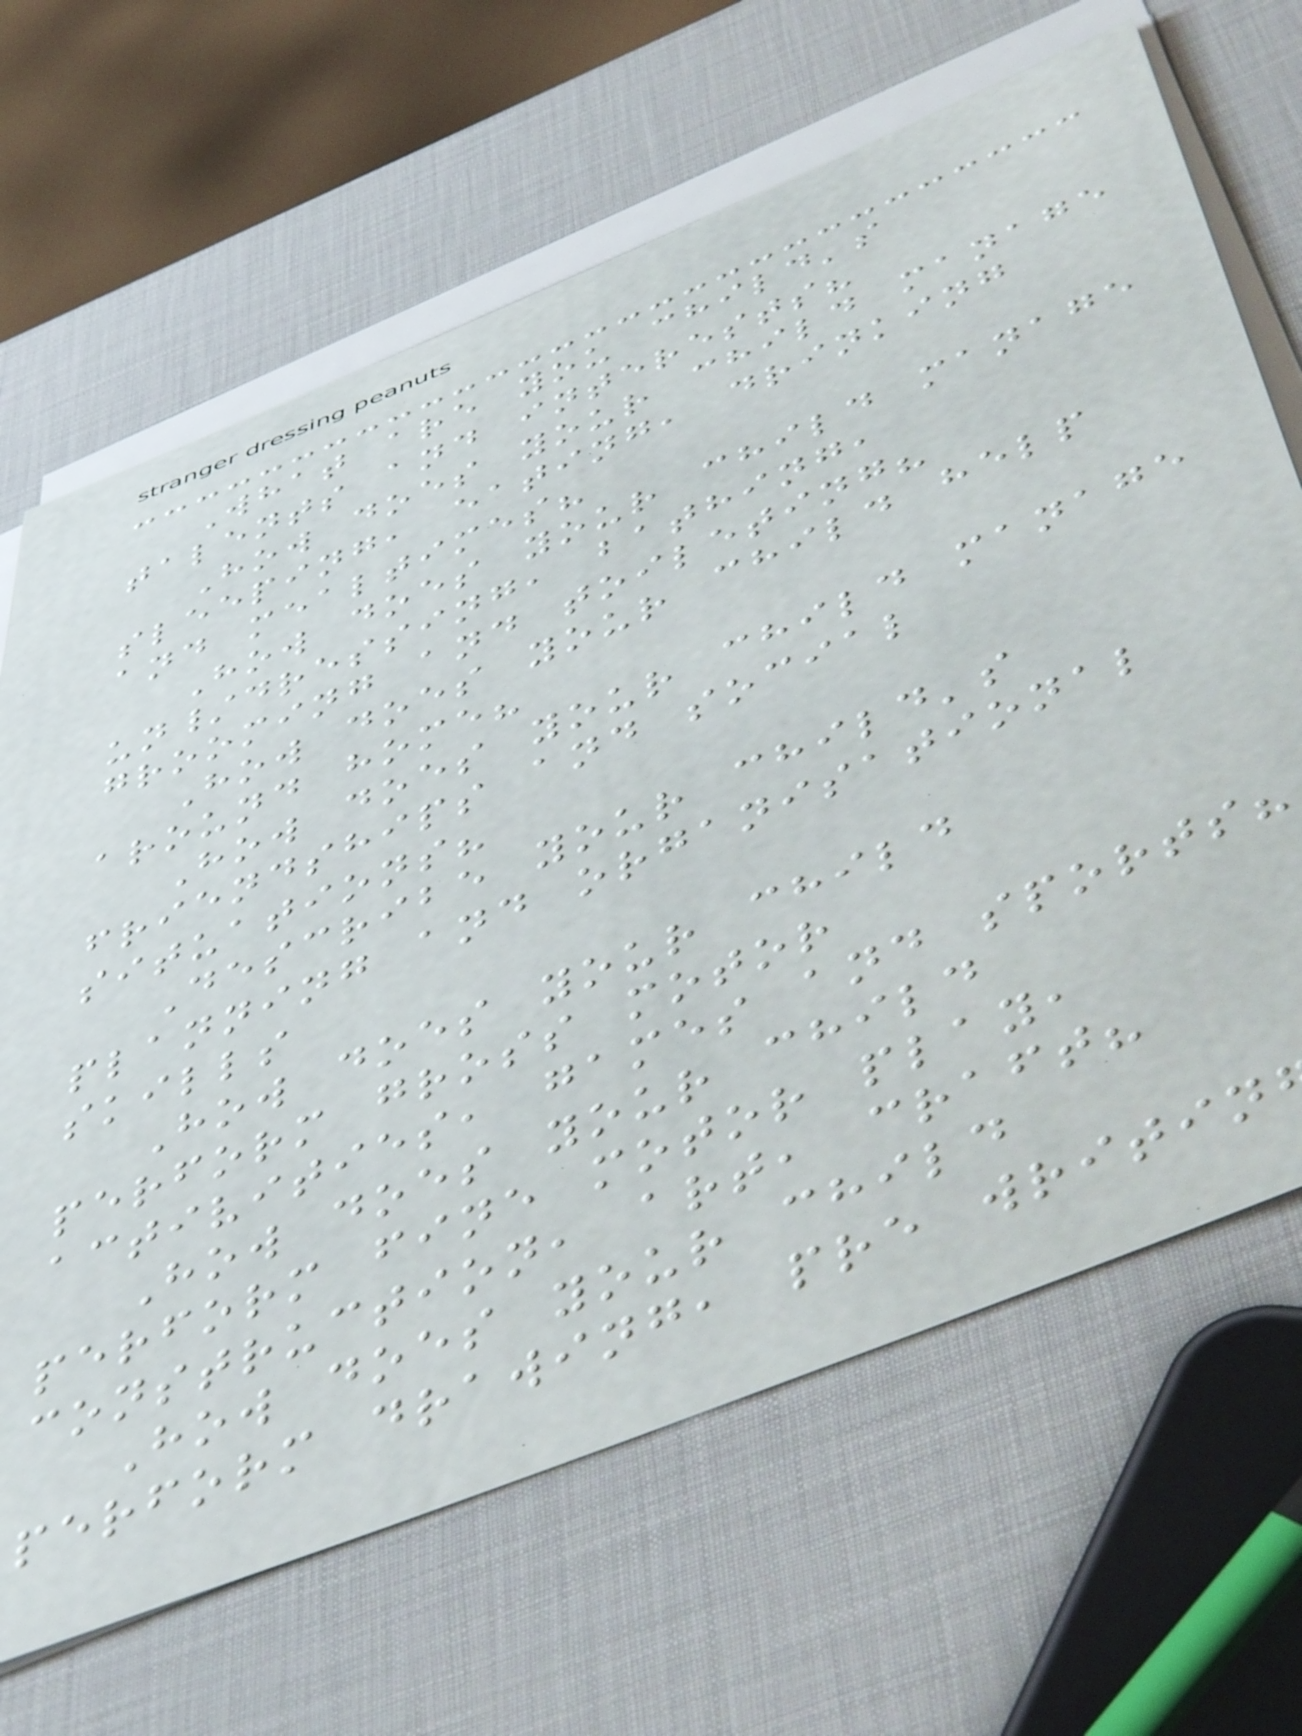What are you child's
talents and interests?
How does your child manage
sleeping, eating, drinking
and mealtimes?
How does your child manage
un/dressing, bathing,
grooming and toileting?
How does your child help
around home?
How does your child manage
friendships and social
situations?
Describe your child's
planning and organisational
skills
How does your child
perform gross motor
activities, games and sports?
How does your child
perform fine motor play,
construction, art, craft?
How does your child
perform drawing, pre writin
